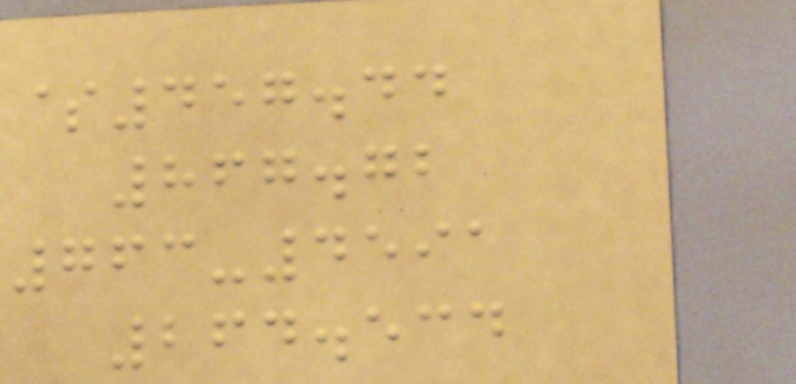$457.44
867.72
763-4591
264.534
